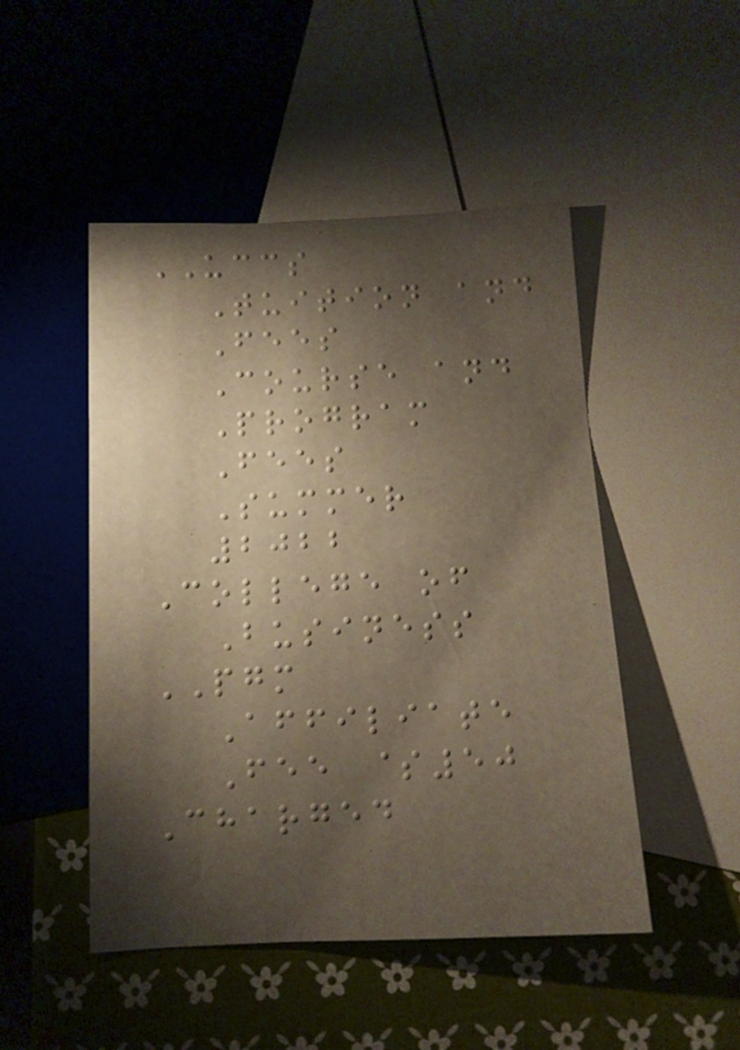UCCS
Tuition and
Fees
Course and
Program
Fees
Summer
2022
College of
Business
PGM
Affiliate
Fee $50
Charged
